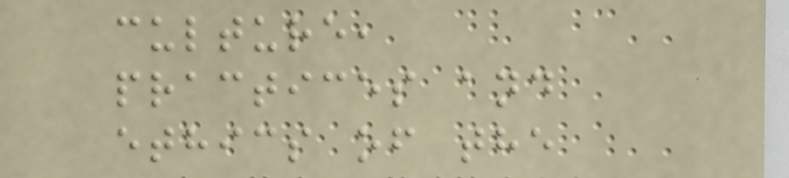culture,
practices and
ethics of the
